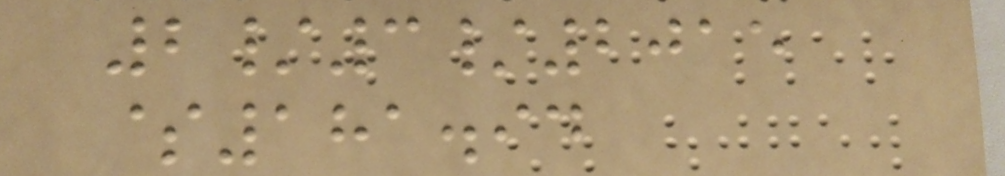2/3/2015
$181.94
